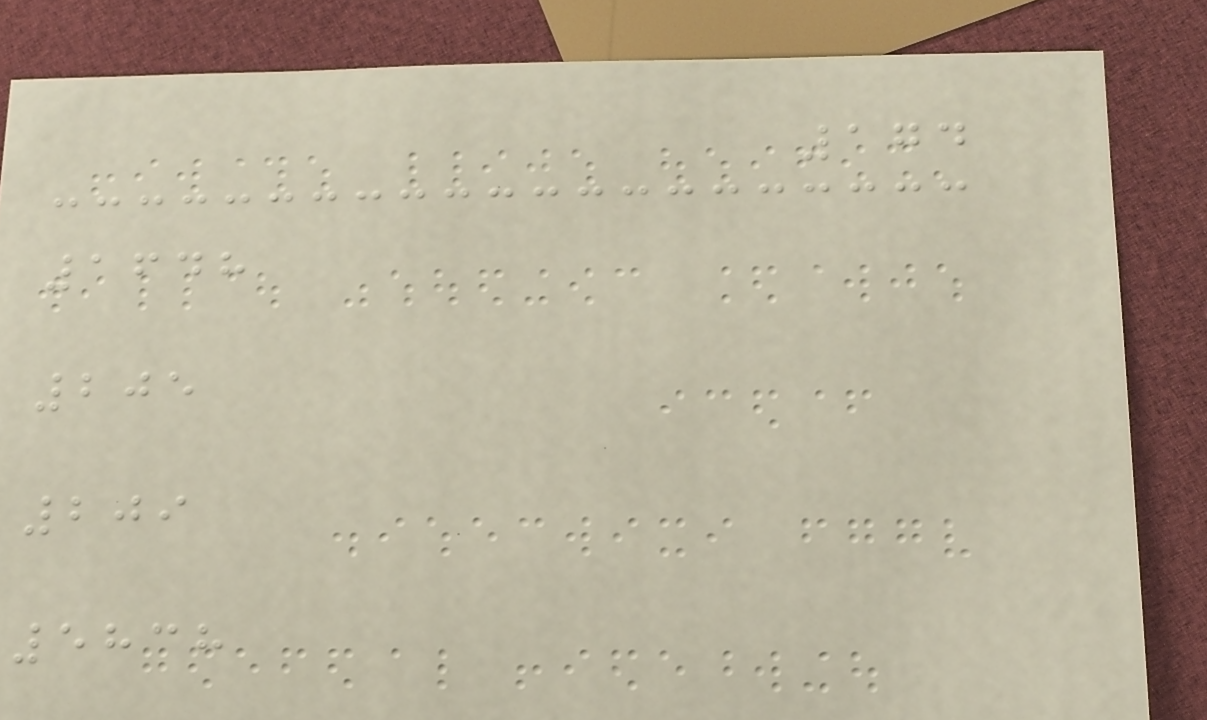174
1648
205
209
5838
